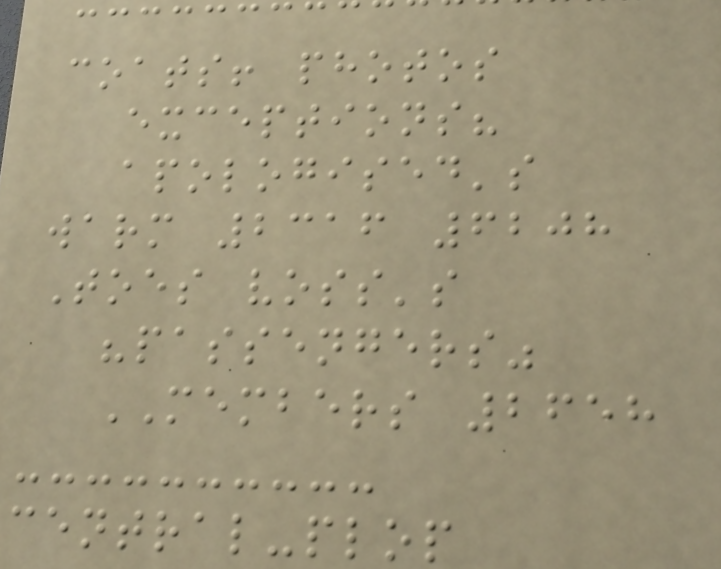coats! photos
exceptions?
apologised's
warm 2316 6208
Toes voss's
"passengers"
MEMBERS 2658
central-plop
